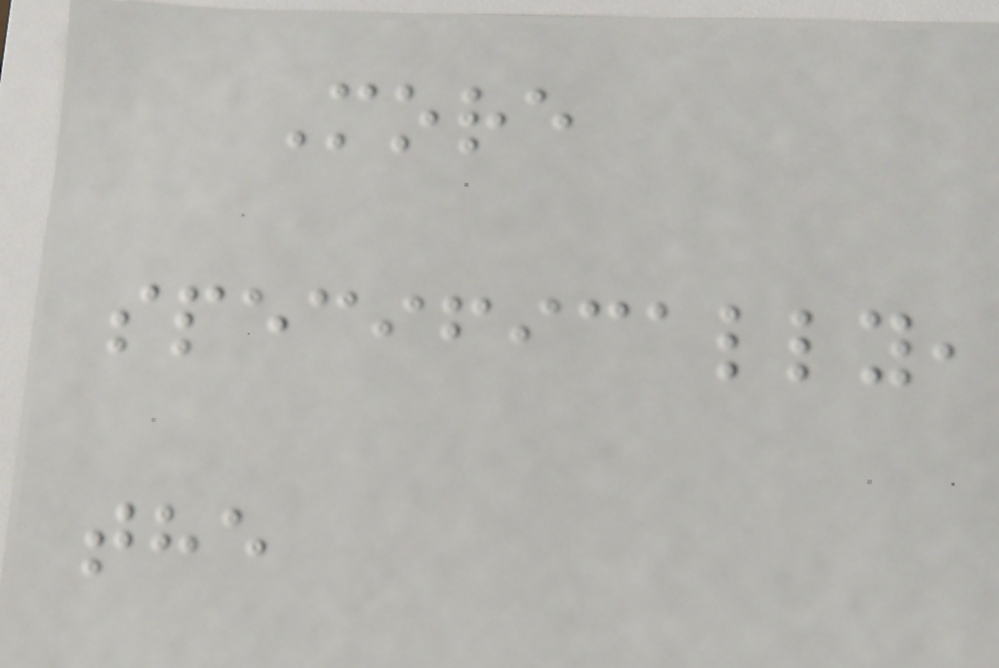More
specifically,
the
